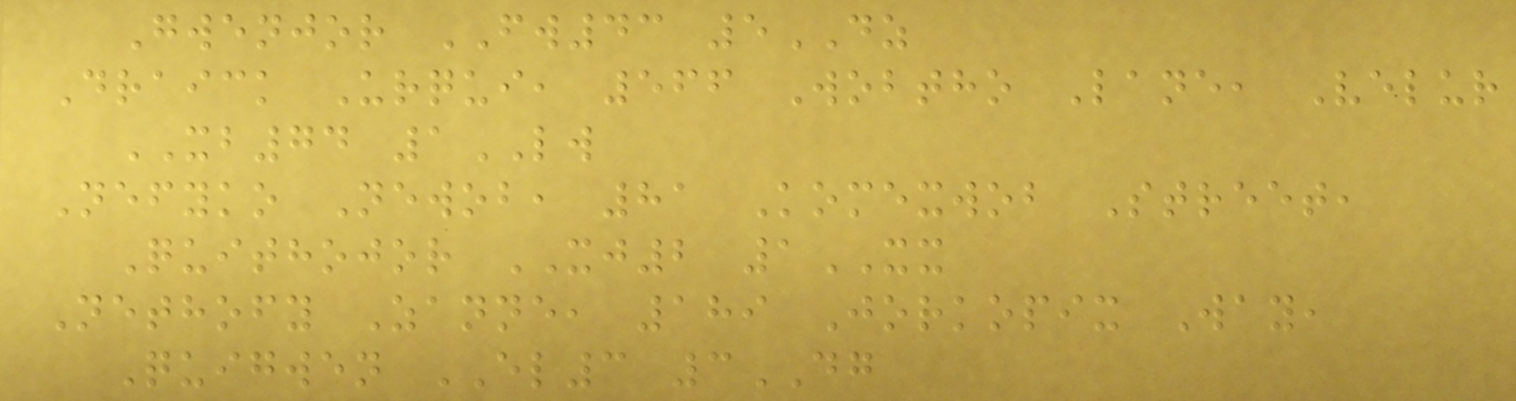Gwenjor FW43 5DZ
Draick Urqui, 566 Wobtho Lane, Velur
XB74 1LW
Nefyko Newob, 81 Komexwob Street,
Quithojor XJ2 1XX
Nethofy Zanne, 189 Jorkopix Way,
Quigwen EL3 3DG
